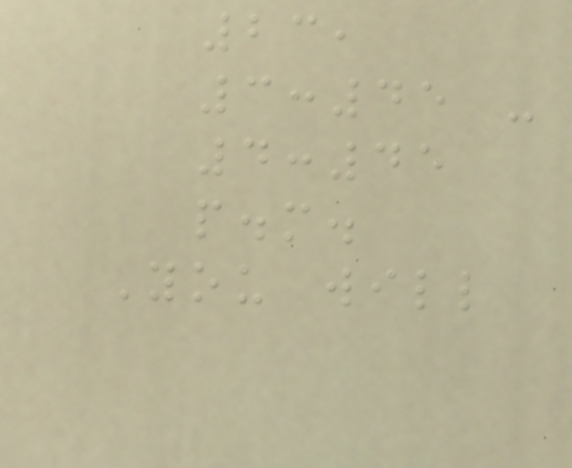23,
3:45 -
4:45
p.m.
You will
